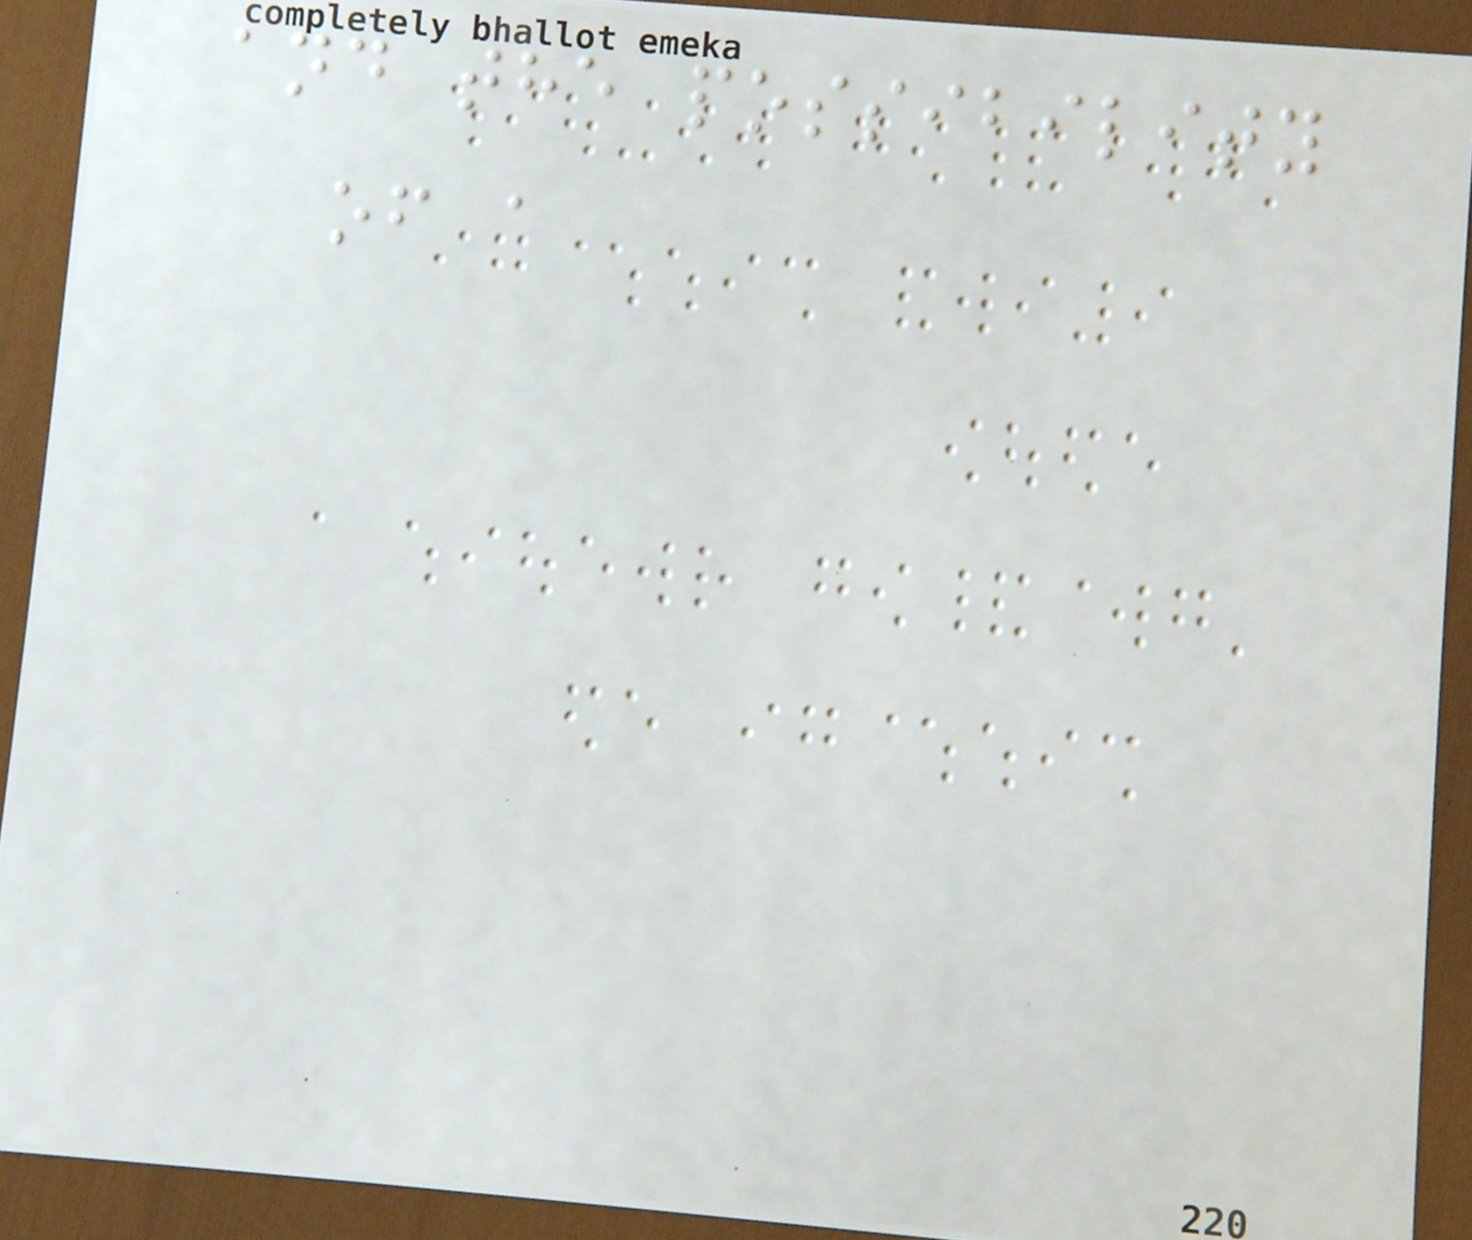and the possibility
of a
